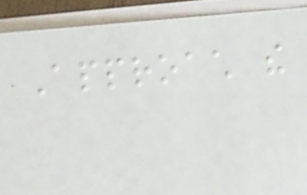Approach the
